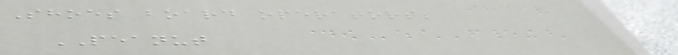Shoes board operators;
PEANUT
